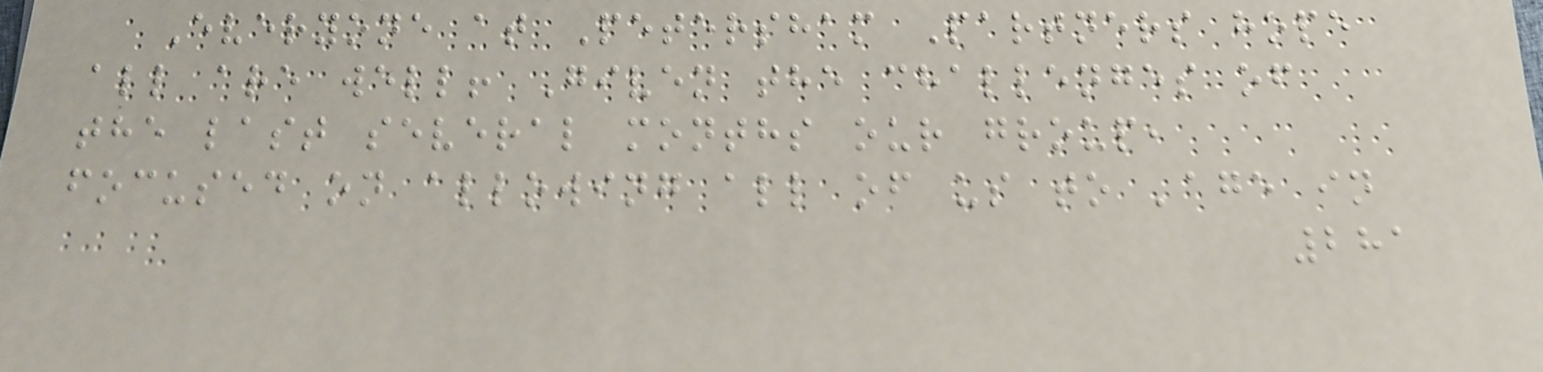Everyone at Petersham Partners hope
all are well! Given the challenges of
the last several months our group,
focused on allowing all of us to 'age in
281
